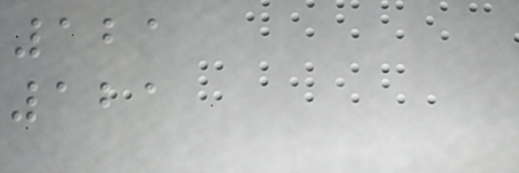121
121
